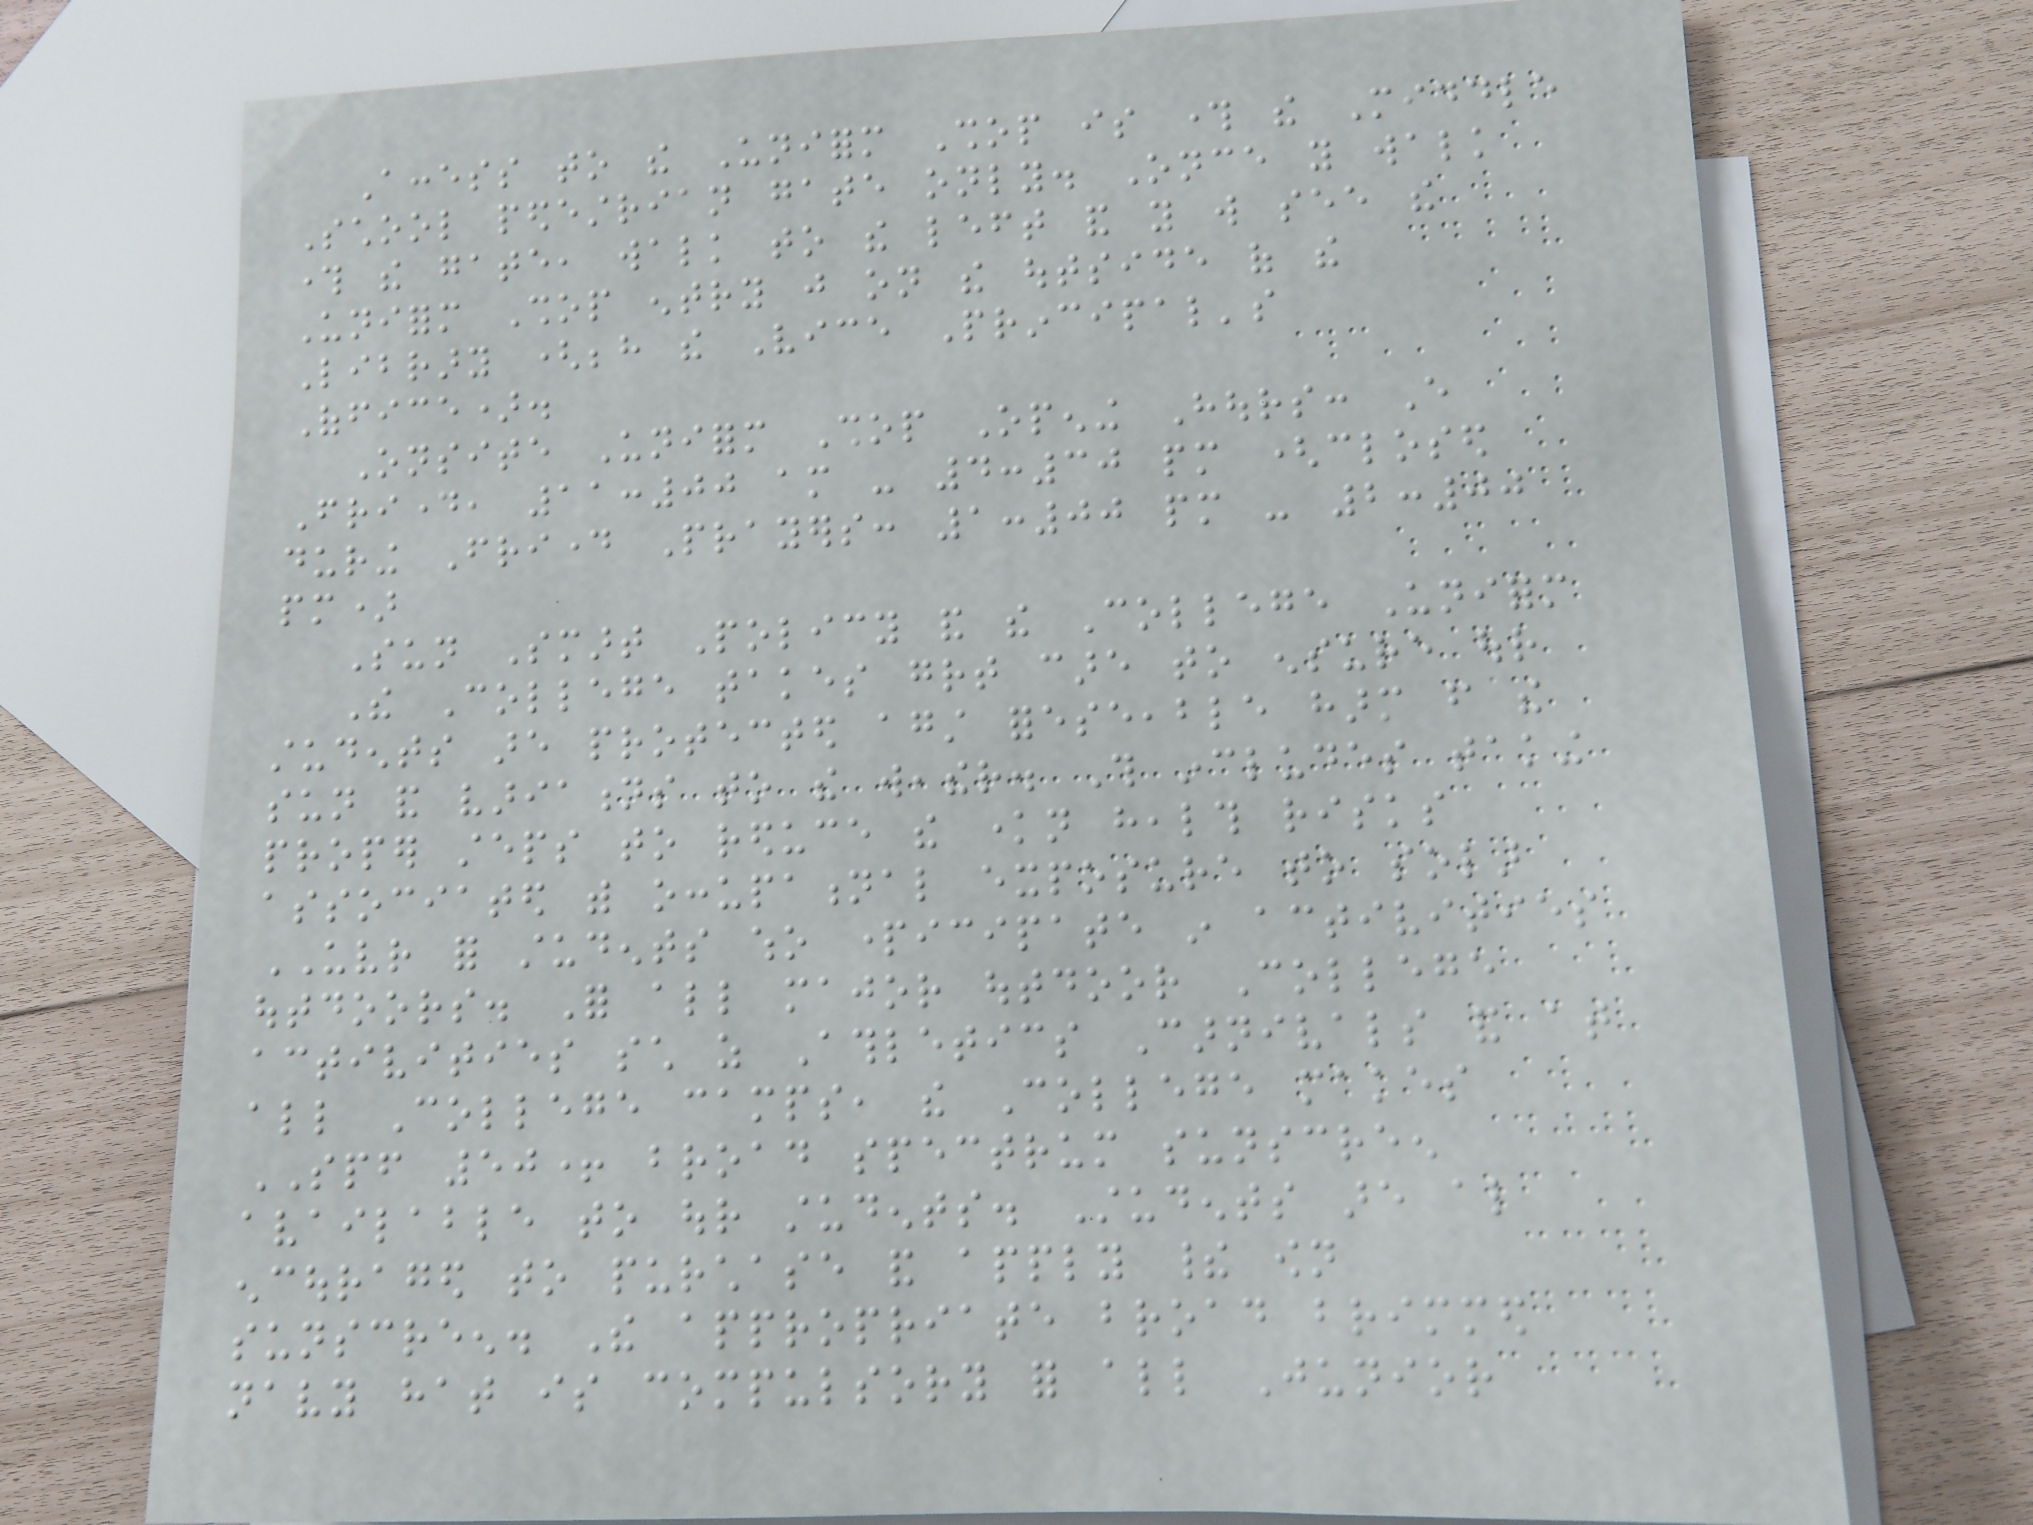Access to the Uniform Shop is through the Middle
School pedestrian gate only. Once you walk
through the gate, walk to the left and you will see the
Uniform Shop entry just on the outside of the
Library (behind the Vice Principal's
Office).
Onsite Uniform Shop Opening Hours: Every
Friday, 11:00 am - 4:30 pm (closed
during Friday Prayers: 1:00 pm - 2:00
pm)
Sun Smart Policy and the College Uniform
The College takes great care to ensure our
students are protected against foreseeable harm from the
sun and variations to the weather. This includes taking
proper steps to reduce the known health risks
associated with occupational exposure to solar
UVR for students who participate in activities
outdoors. For all major outdoor College
activities such as Athletics Carnivals and at
all College camps, the College makes
SPF 50+ broad spectrum sunscreen
available to our students. Students are also
encouraged to purchase and apply their own
sunscreen. The appropriate broad brimmed
navy hat is compulsory for all Junior
